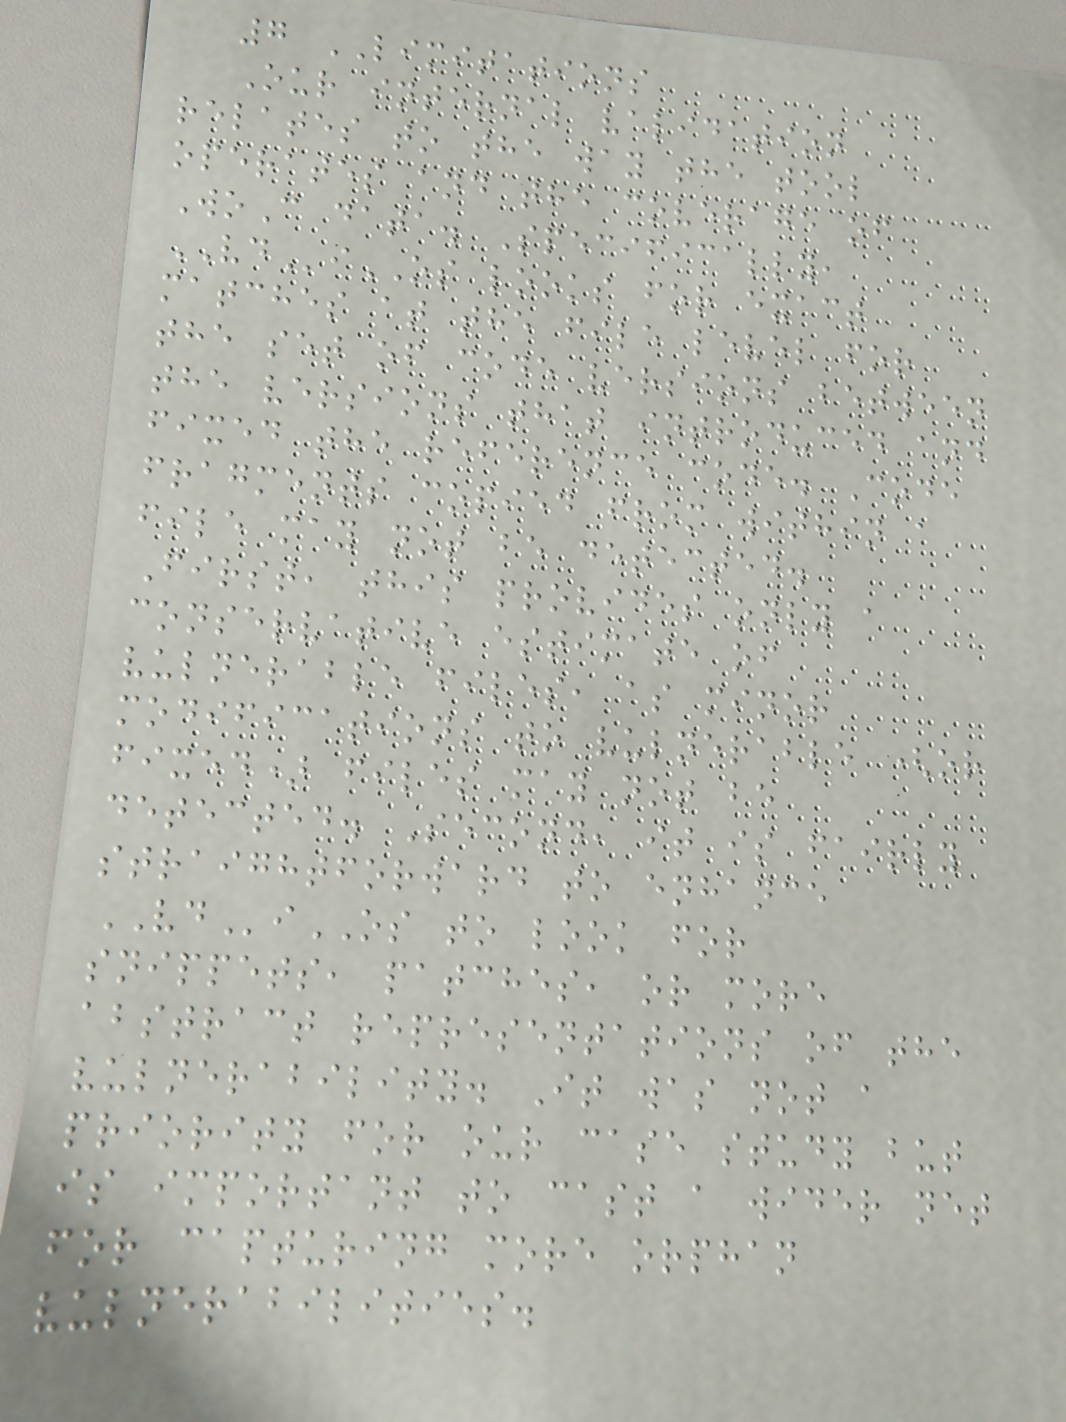7 LIMITATIONS
Our internal validation
relates to the way the tool
operates and the coverage of
WoC data. Specifically,
VDiOS looks for exact
matches at the file level for
the set of code versions between
the versions that introduced and
fixed the reference code. Code
fragments copied from within a
file may not be detected.
First, this provides only a
conservative estimate of
vulnerable files, as minor
modifications to vulnerable (or
fixed) files may not be
detected. Second, it is fairly
straightforward to enhance
VDiOS to look for
snippets, patches, or more
abstract representations of the
vulnerability. It was not a
priority for our case study but
is important to cast a wider net
for capturing more orphan
vulnerabilities.
